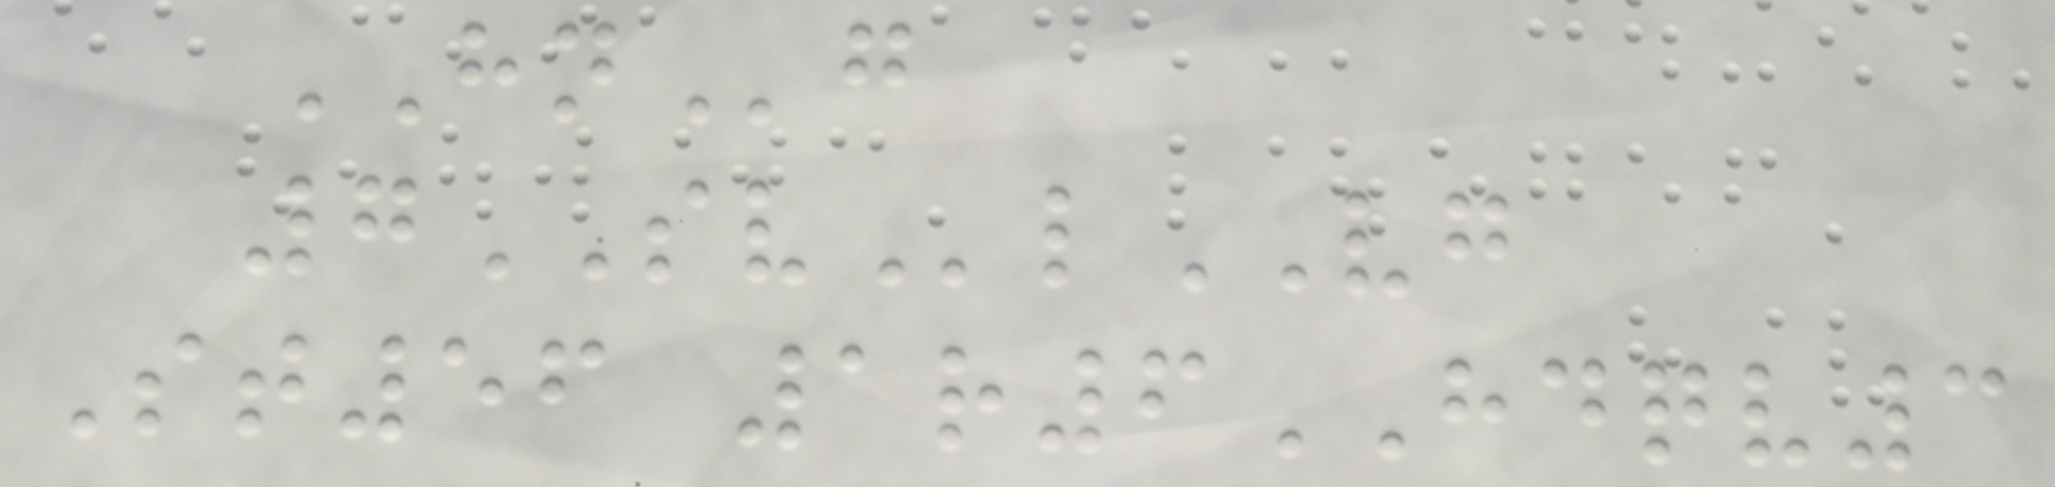HNg
7SVlVG
St56 1r6HDQV3
